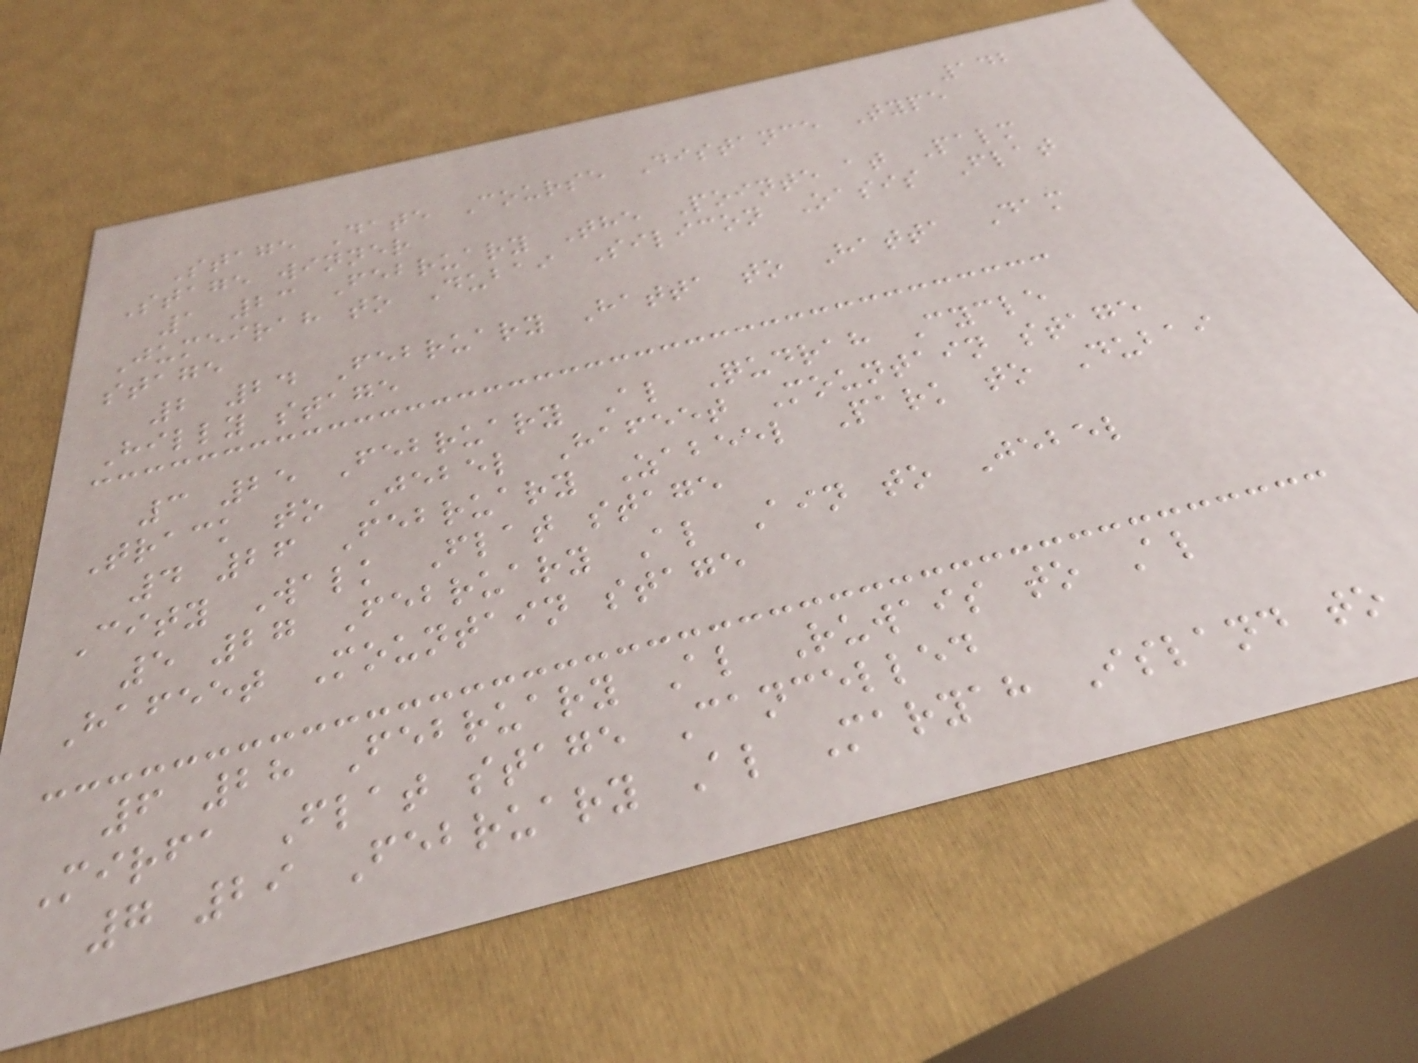142
Stage Date Course Distance Type
Stage winner
1 23 February The Pointe at Palm
Jumeirah to Dubai Silicon Oasis Flat
stage
2 24 February Hatta to Hatta Dam
Hilly stage
3 25 February Al Qudrah Cycle
Track to Jebel Hafeet Mountain stage
4 26 February Zabeel Park to Dubai
City Walk Flat stage
5 27 February Al Ain to Jebel
Hafeet Mountain stage
6 28 February Al Ruwais to Al
Mirfa Flat stage Cancelled
7 29 February Al Maryah Island to
